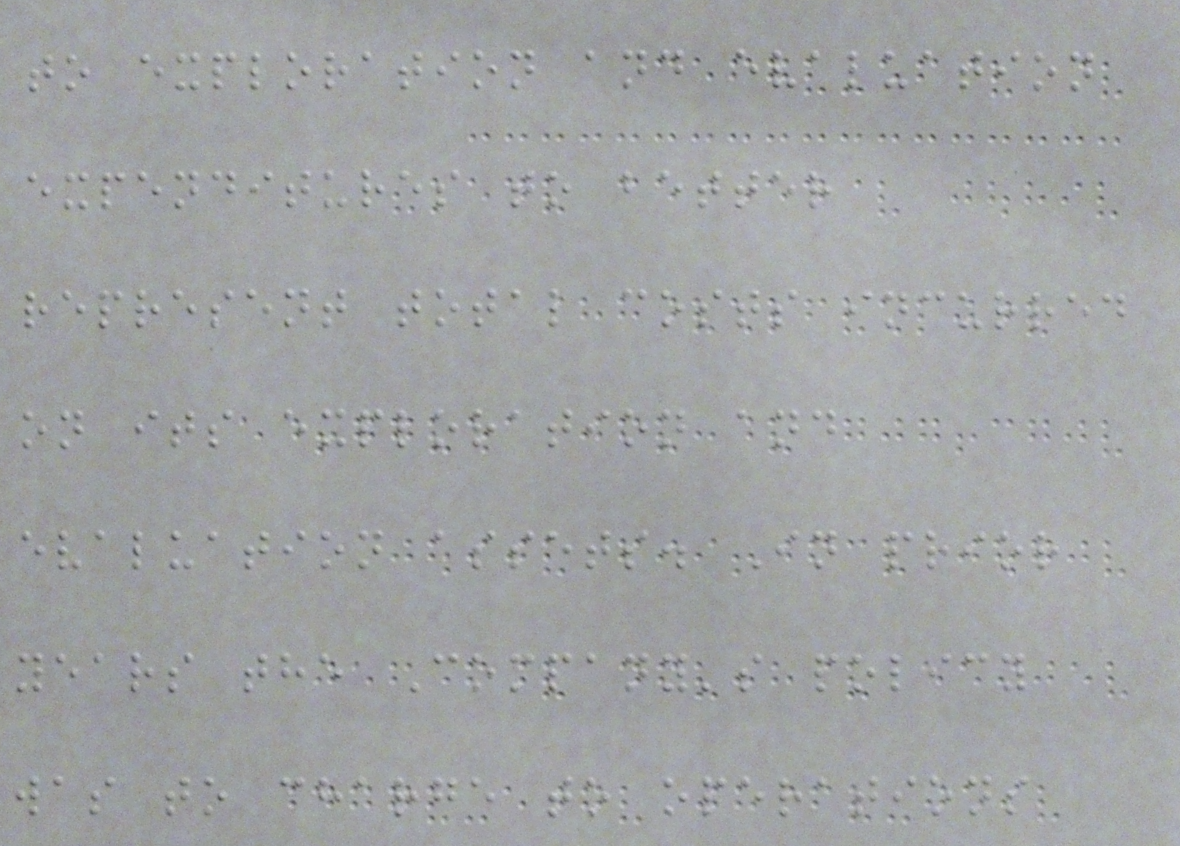to exploration and evaluation
expenditures to better
represent total costs incurred
on its exploration and
evaluation assets. In prior
years the Company's policy
was to charge to operations
